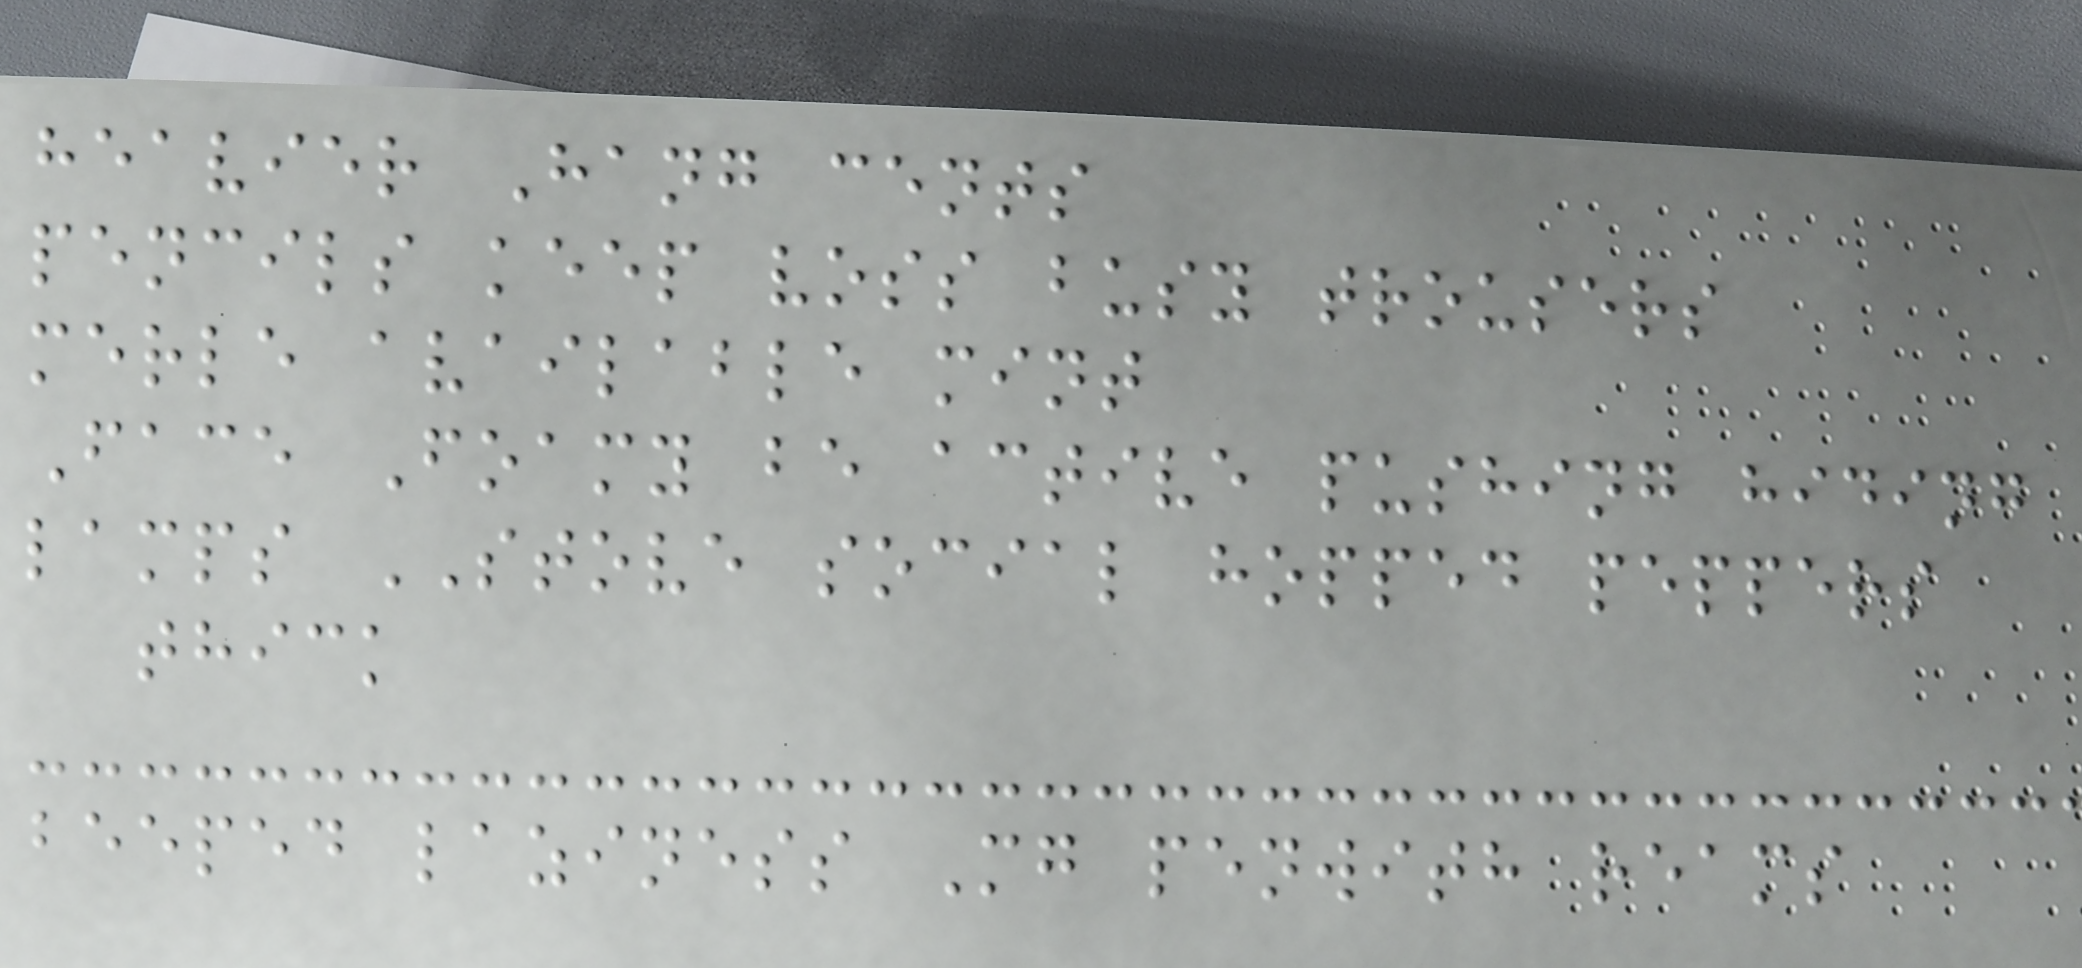heavier Hang cents
pencils keep voss busy trousers
merle available mint
Face Foamy be active pushing hiding
lamps STOVE social hopped peppers
thick
beeped laziness Mg penwith reams
